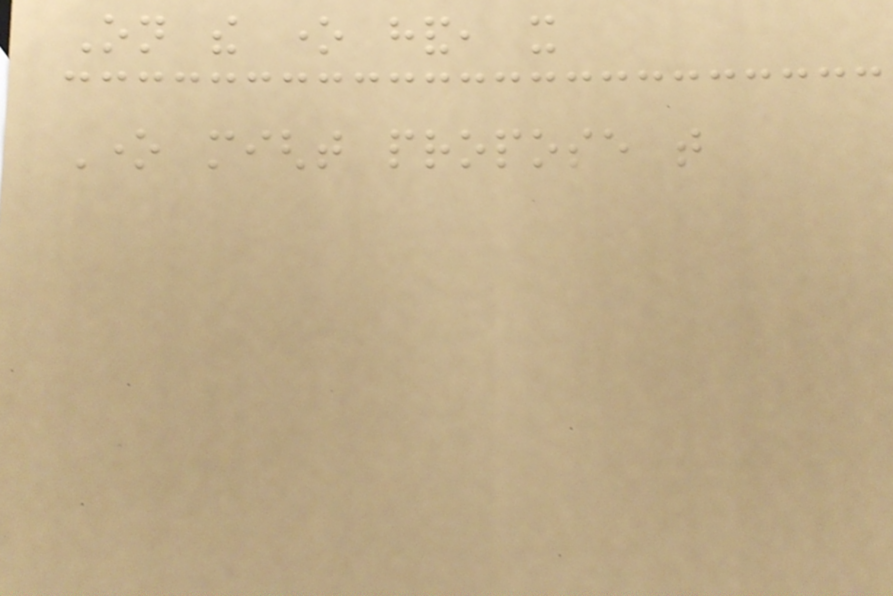On the one hand, it
One might propose that
